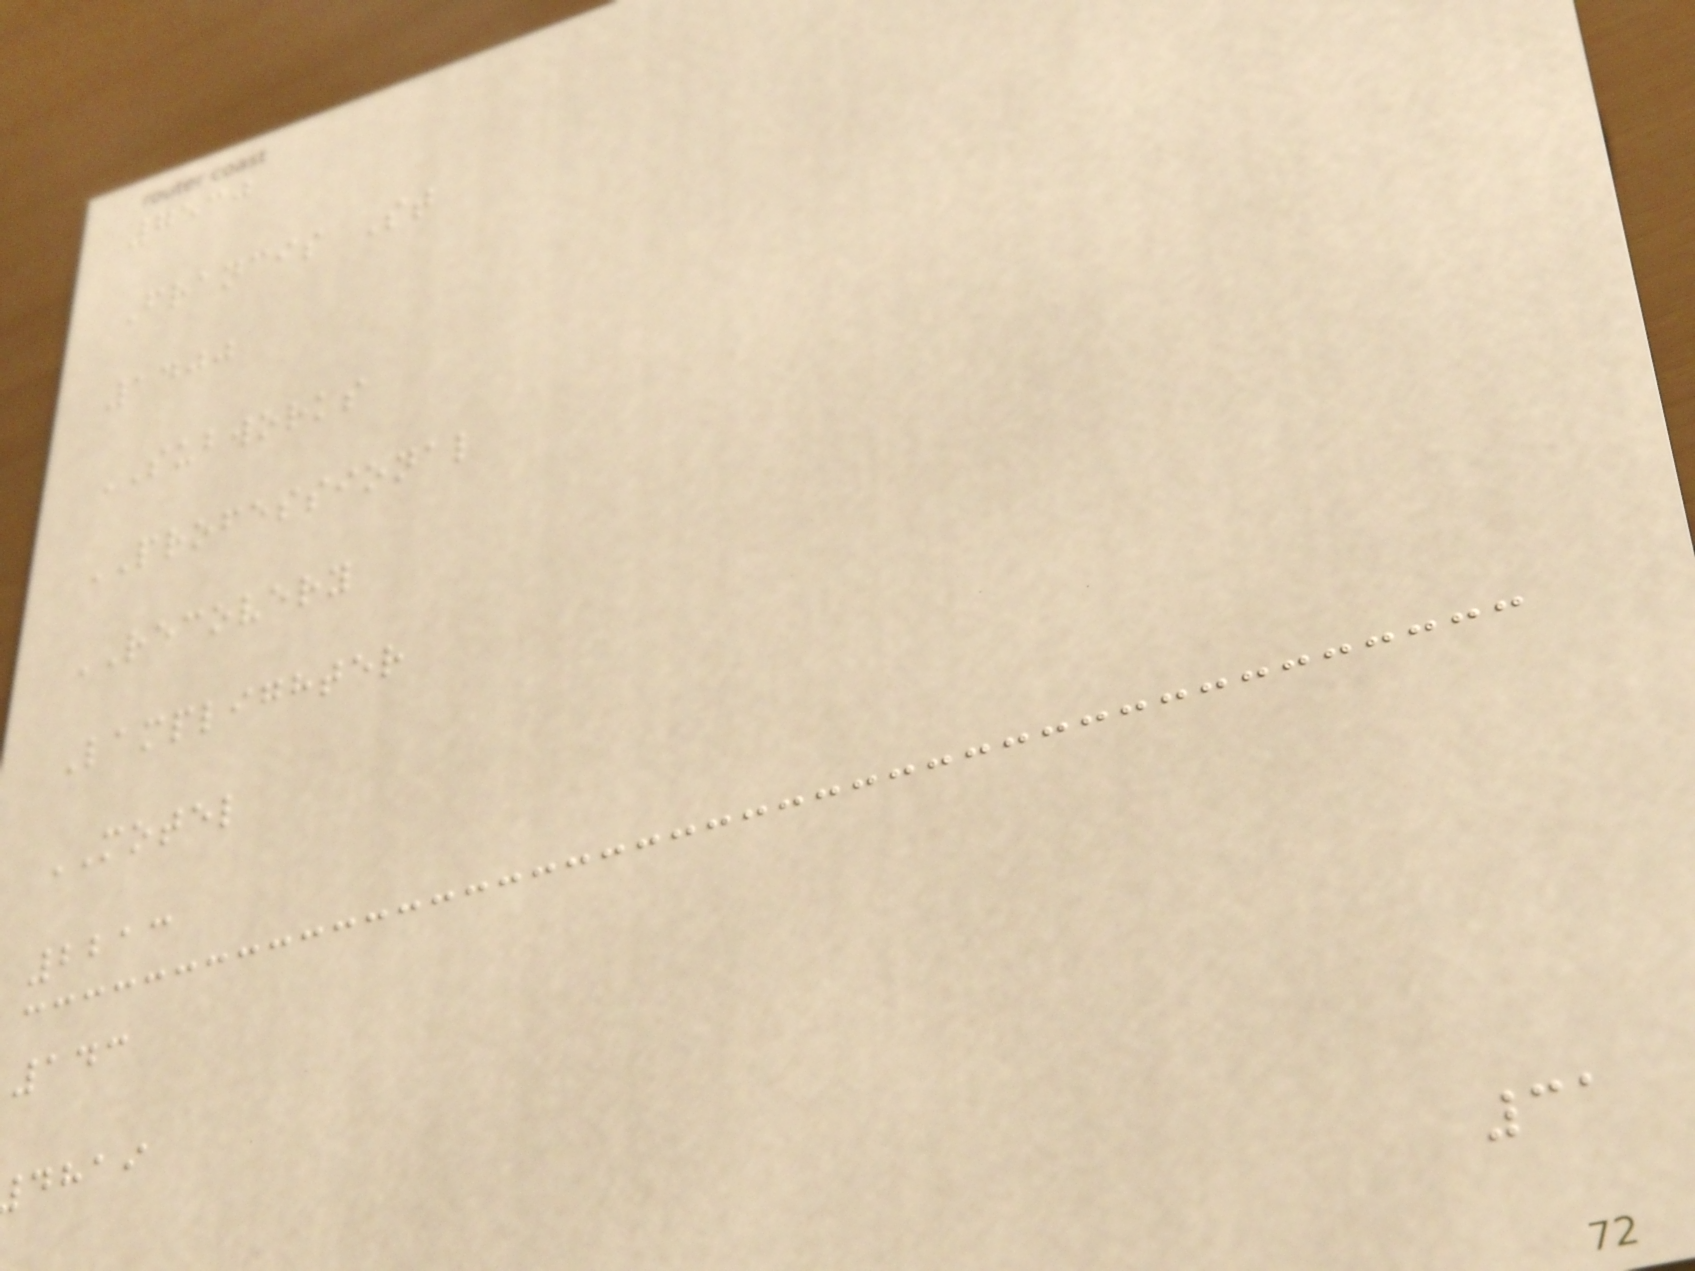7530
Francis St
1400
SUBWORKS
PROFESSIONAL
RECOVERY
Lamplighter
MOTEL
2213
143
dhai
31
